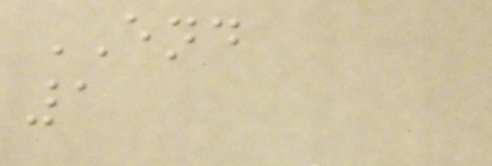END
1
